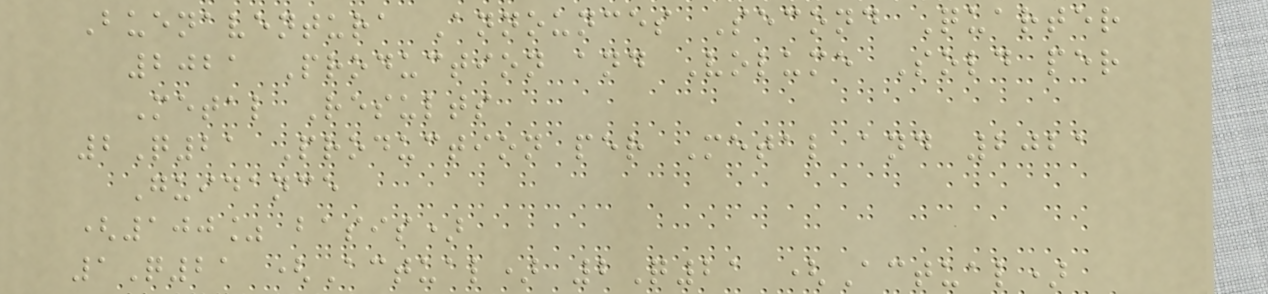Buenaventura Announces Second Quarter
2021 Production and Volume Sold per
Metal Results
2Q21 Production per Metal and 2021
Guidance
(100% basis)
1Q21 (Actual) 2Q21 (Actual)
